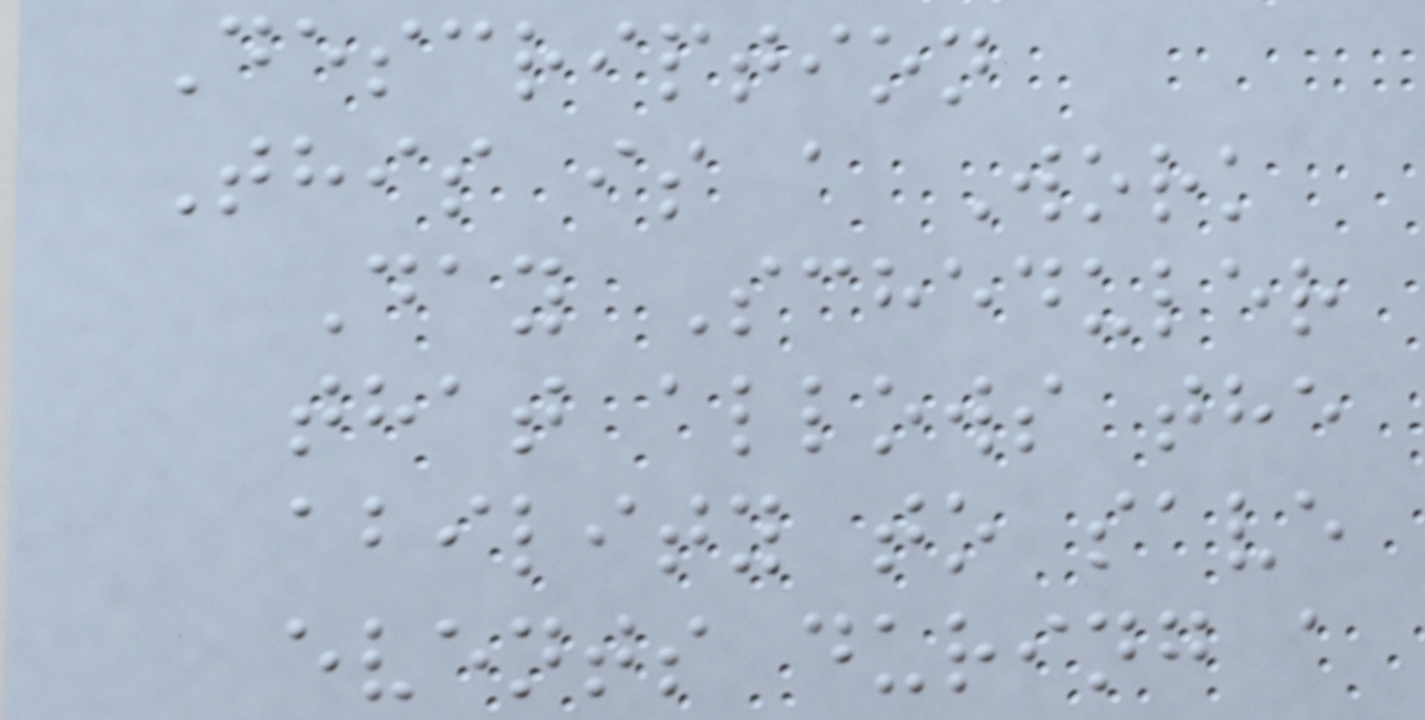Description
This is a Work
Day Scheduler
that allows the
ability to save
events during a
